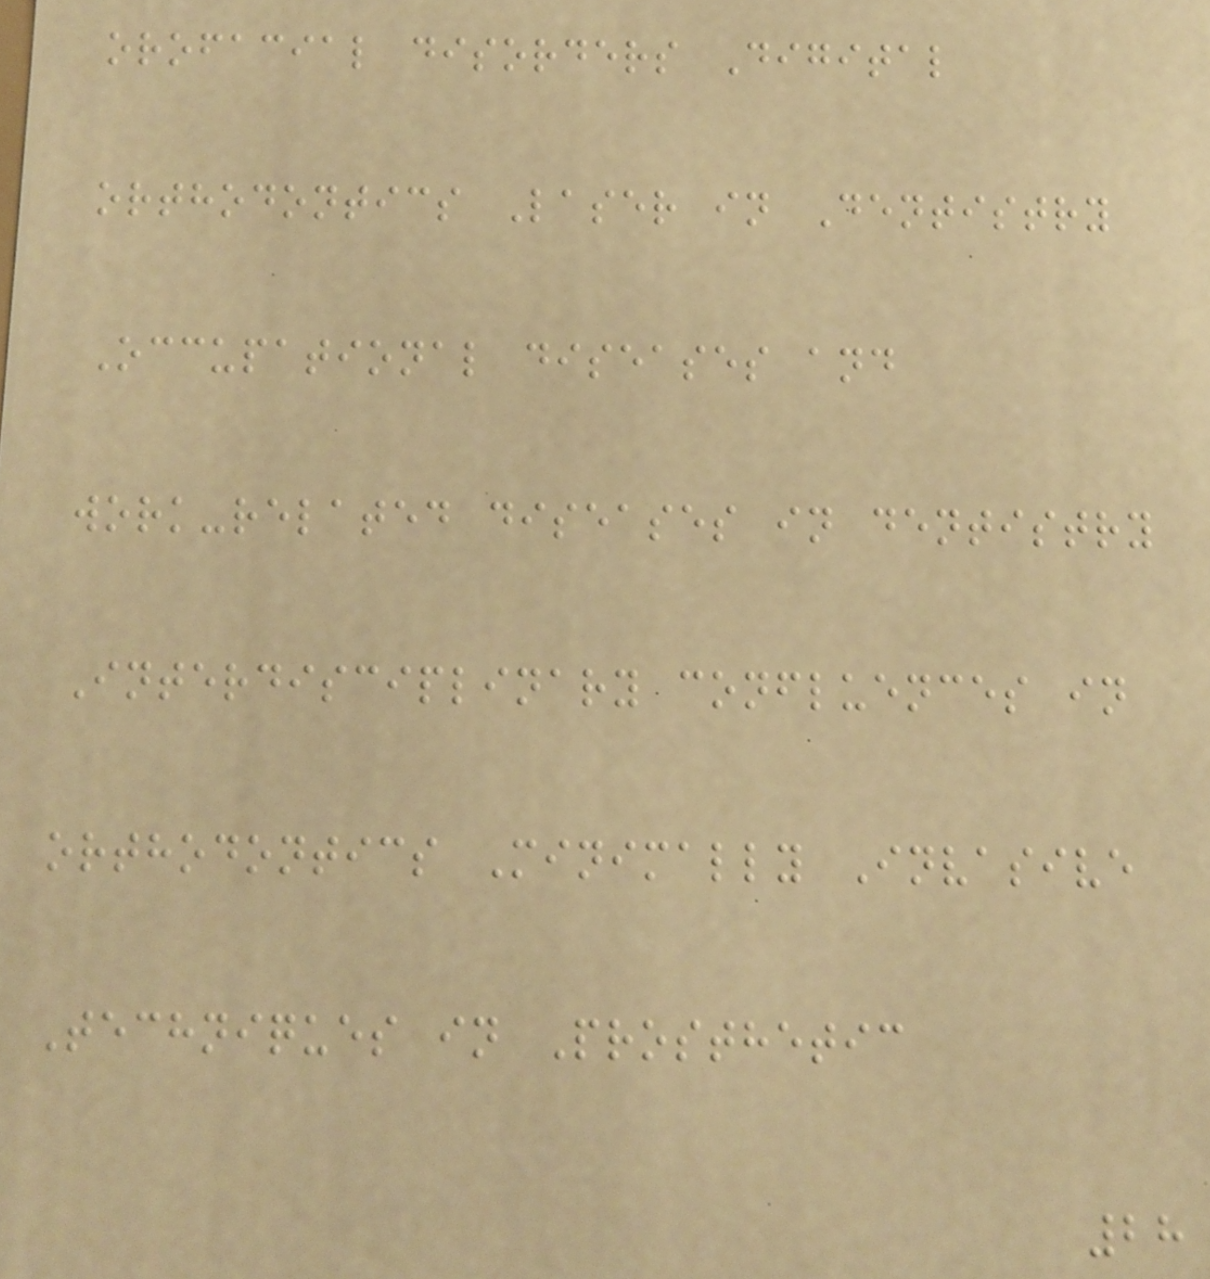orofacial disorders Digital
orthodontics Laser in Dentistry
Occupational diseases and
work-related diseases in dentistry
Interdisciplinary confluences in
orthodontics Minimally Invasive
Techniques in Prosthetic
28
